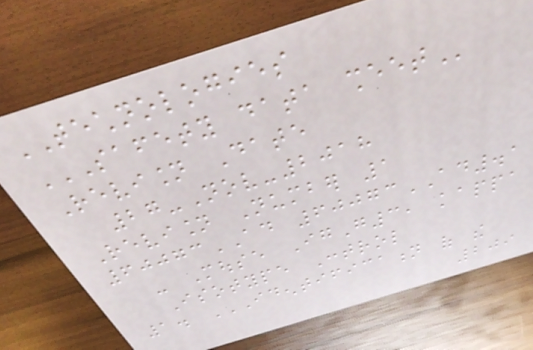TECHNOLOGIES
SAFETY DATA SHEET
Revision Date
27-Nov-2018
Revision Number 1
60073AD 60073AD.1
- Mouse IgG3, kappa
Isotype Control
1. IDENTIFICATION OF THE
209
